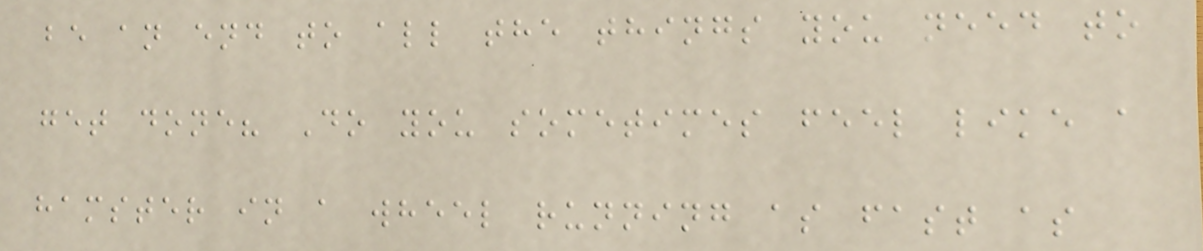be an end to all the things you need to
get done? Do you sometimes feel like a
hamster in a wheel running as fast as
